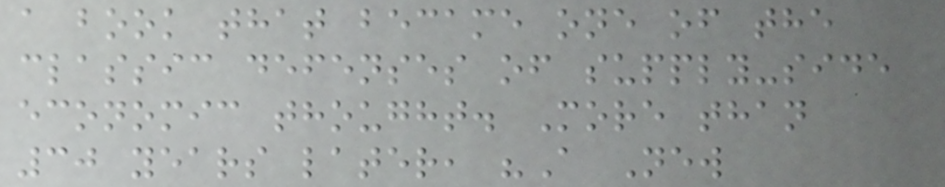a book that became one of the
classic defenses of supply-side
economic thought. More than
30 years later, "A New
